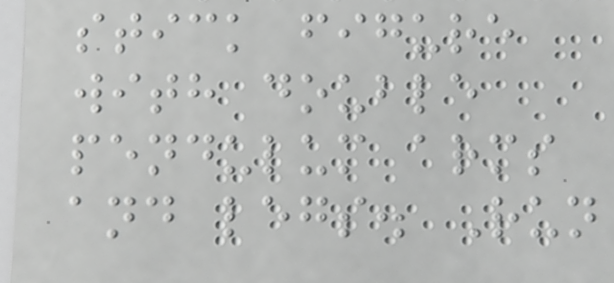stick figure
with double
pendulum arms
and legs. Run
